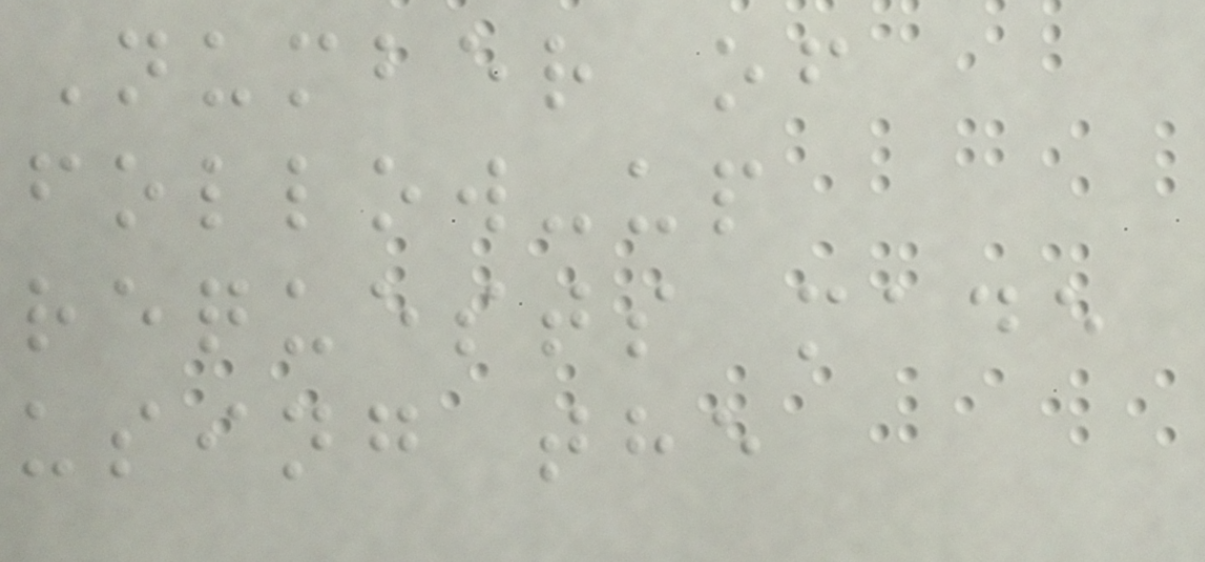Number of
follow-up
requests made
using the
